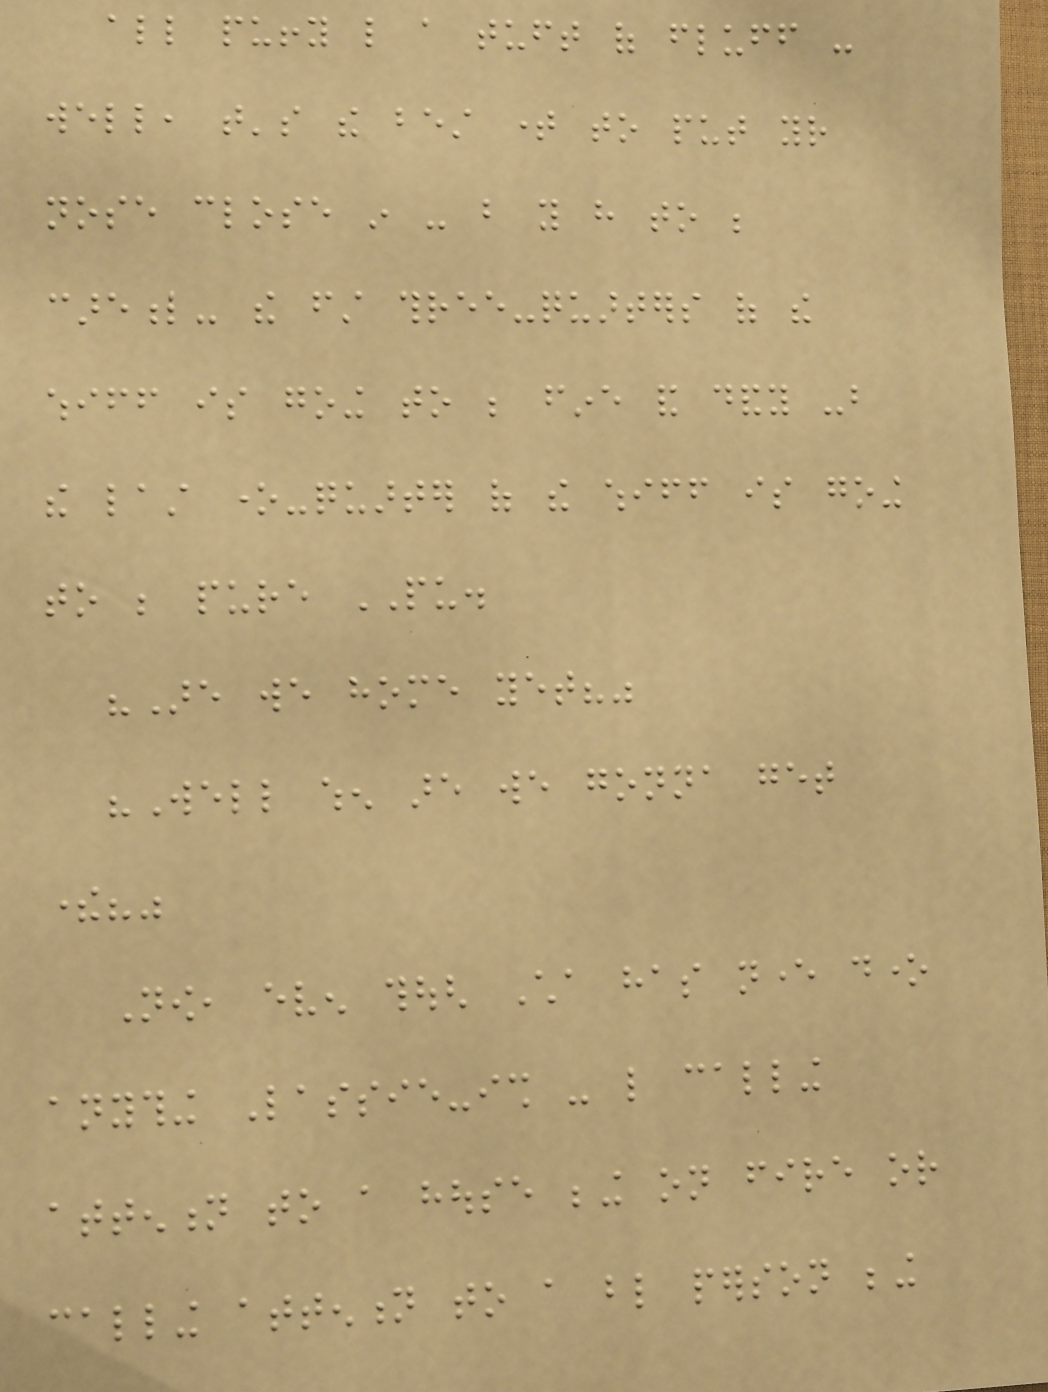all puffy like a tuft of fluff -
well, that's the best time to put your
nose close in - but you have to be
careful- the first three-quarters of the
whiff is going to be fine and dandy -but
the last one-quarter of the whiff is going
to be pure PU.
"Are we home yet?"
"Well when are we gonna get
there?"
Now, even though Cha has never done
anything Lassie-ish - like calling
attention to a house being on fire or
calling attention to a blind person being
